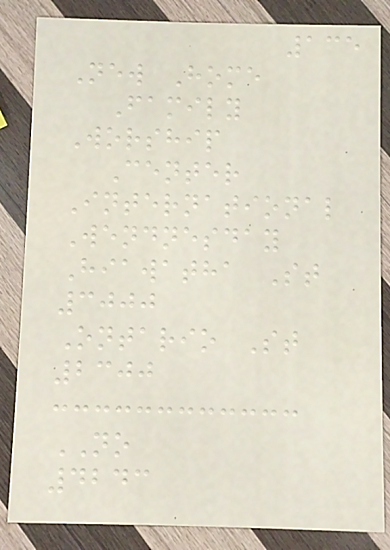135
New Home
Family
Worship
Center
International
Wendnesday
Hiawatha St
3000
Ontario St
2300
NO
4243
